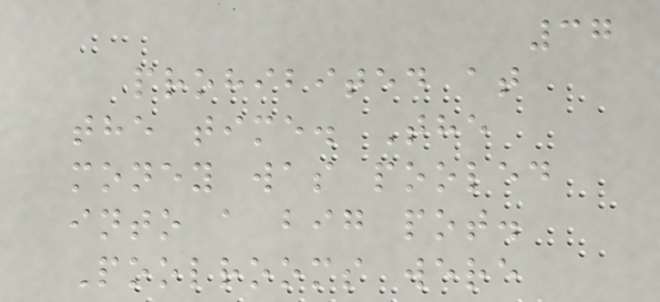37
prohibited at
the time. The
money was pooled
into a big pot.
Poolrooms were
